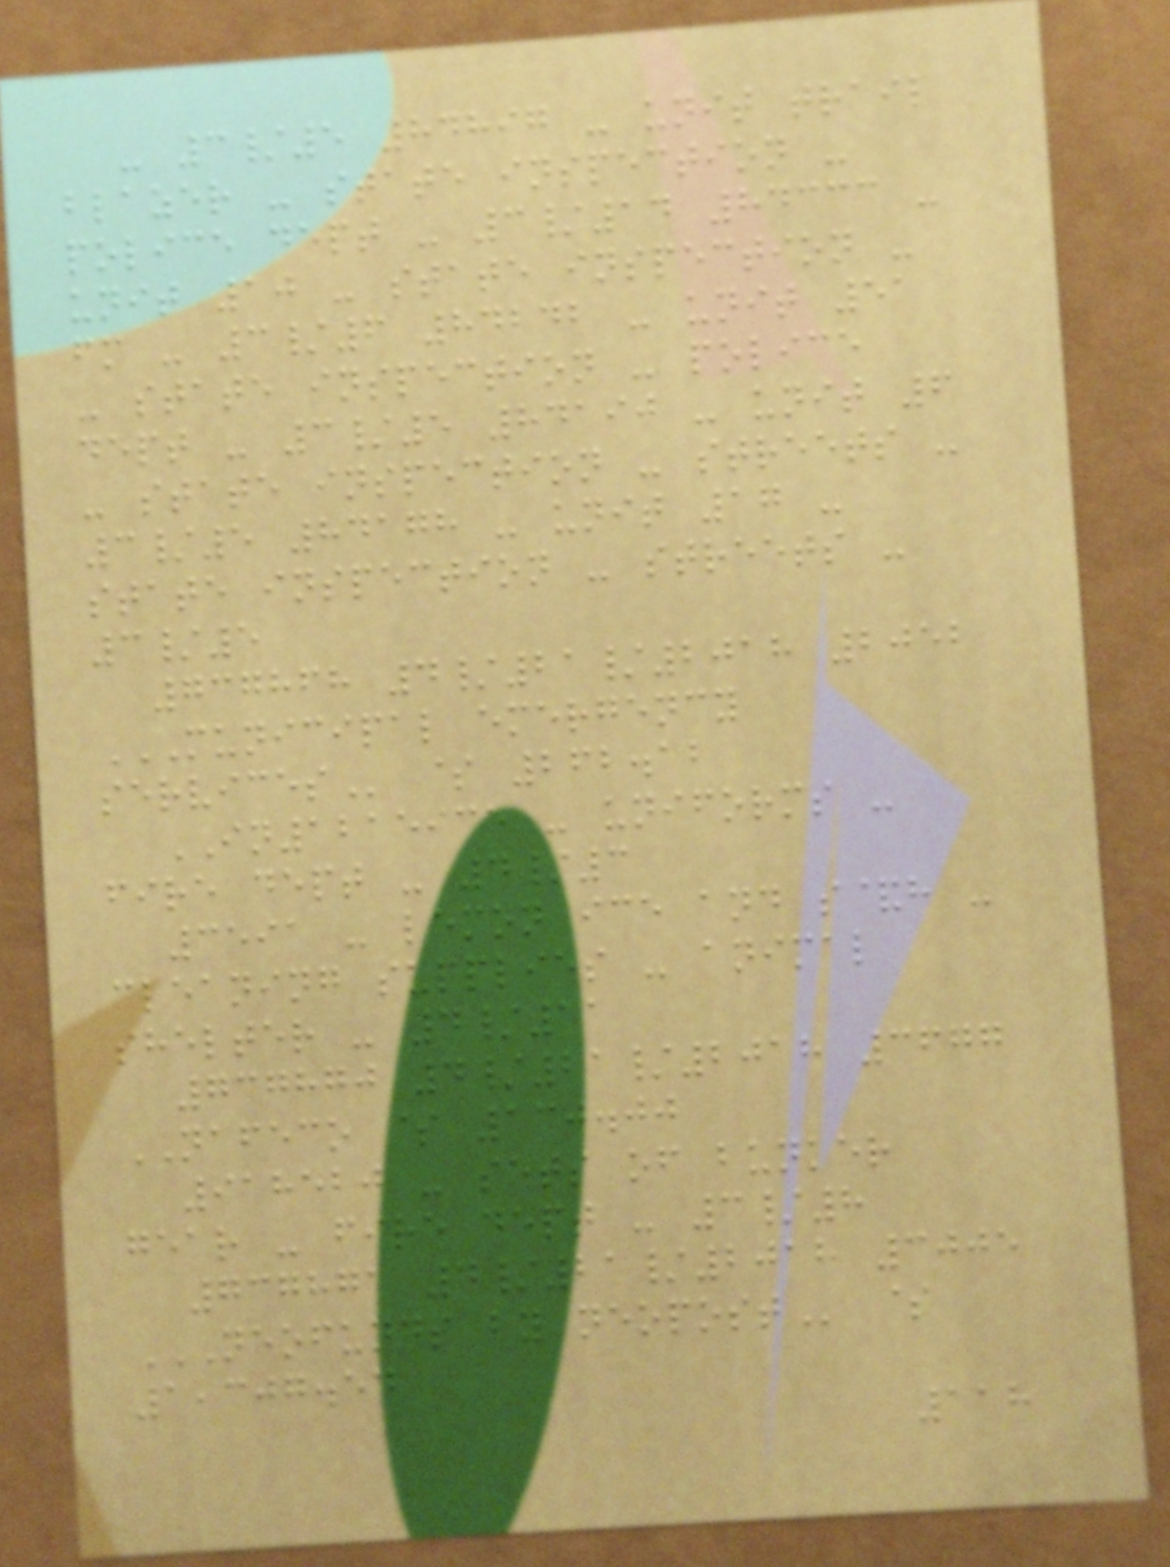- 3/5 84897 - unit trail
blazer - state inspection -
police dept - 3/14 84333 -
unit 10 - state inspection -
fm - 3/6 84242 - unit 51
- state inspection - police
dept - 3/5 84190 - unit 6
- state inspection - streets -
3/5 84178 - unit 17 -
state inspection - streets -
3/5
737868 4/21/2018 2052
MUNICIPAL EMERGENCY
SERVICES $ 262.12
IN1215935 - uniforms -
fire dept - 4/3
3591 - lemon ice and s&h -
cleaning supplies - animal
shelter - 4/11
737870 4/21/2018 3677
NAFECO $ 130.00
918520 - sets of bunker
gear - fire dept - 3/8
737871 4/21/2018 3005
NEOFUNDS BY NEOPOST $
1,307.54
118
